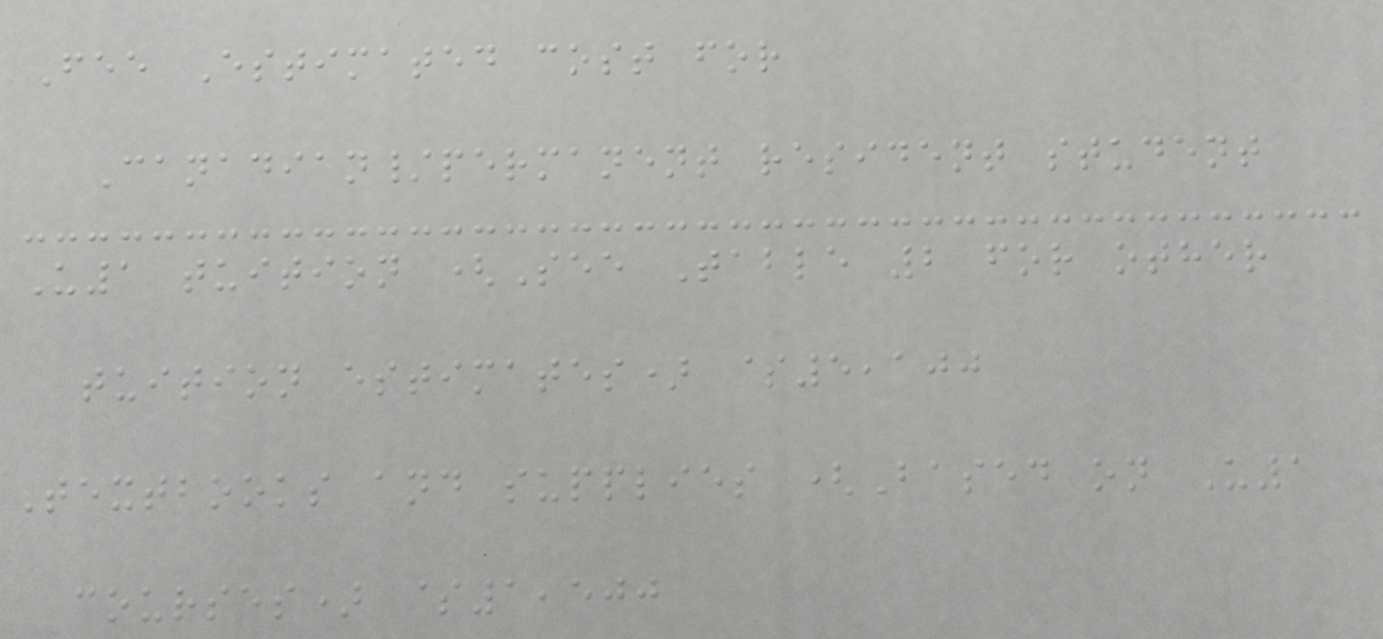Fee Estimated cost for
Canadian/permanent resident student
U1 tuition (See Table 2 for other
tuition estimates) $5,100
Textbooks and supplies (Based on U1
courses) $1,500
